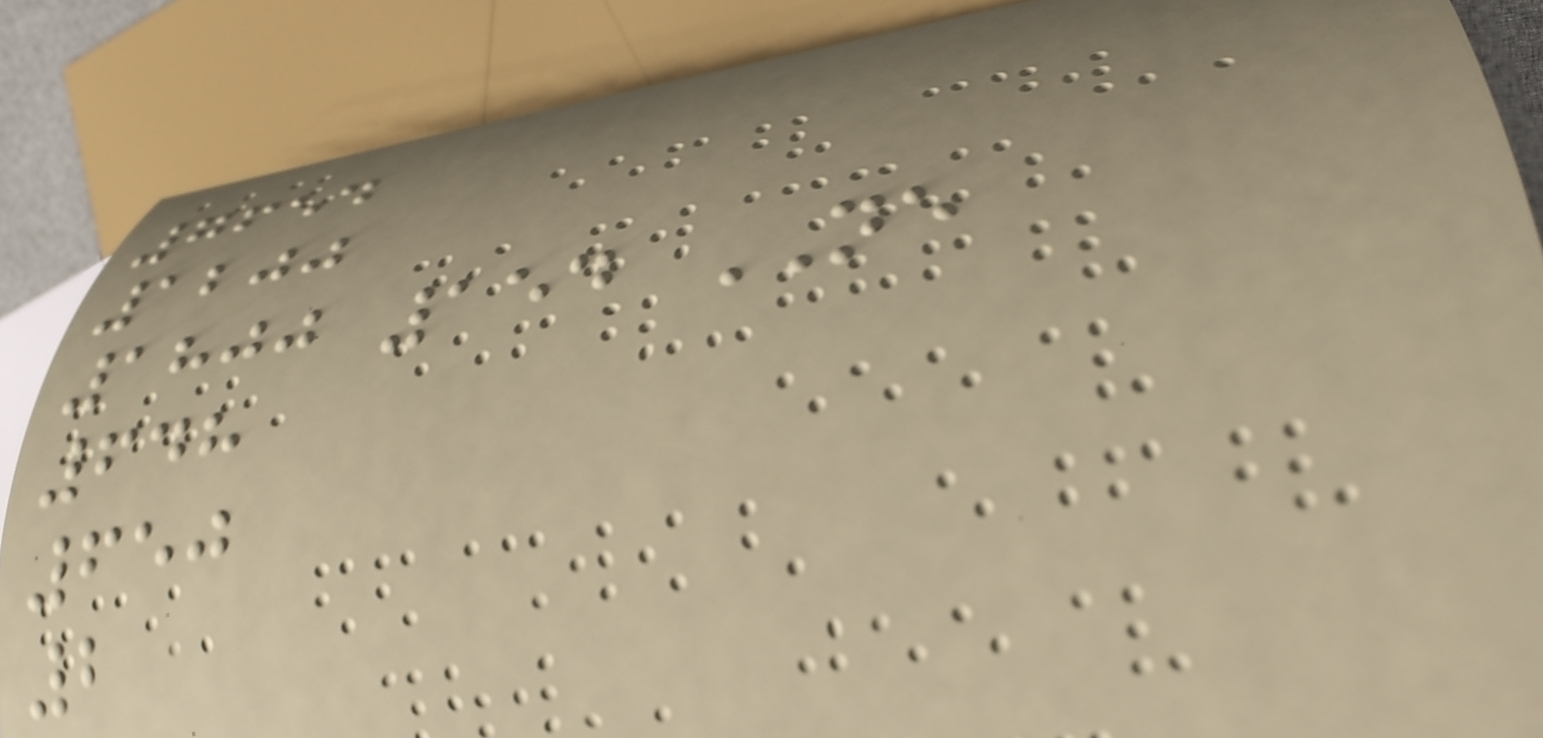7654
1200
1800 154 NE
648
650
2
